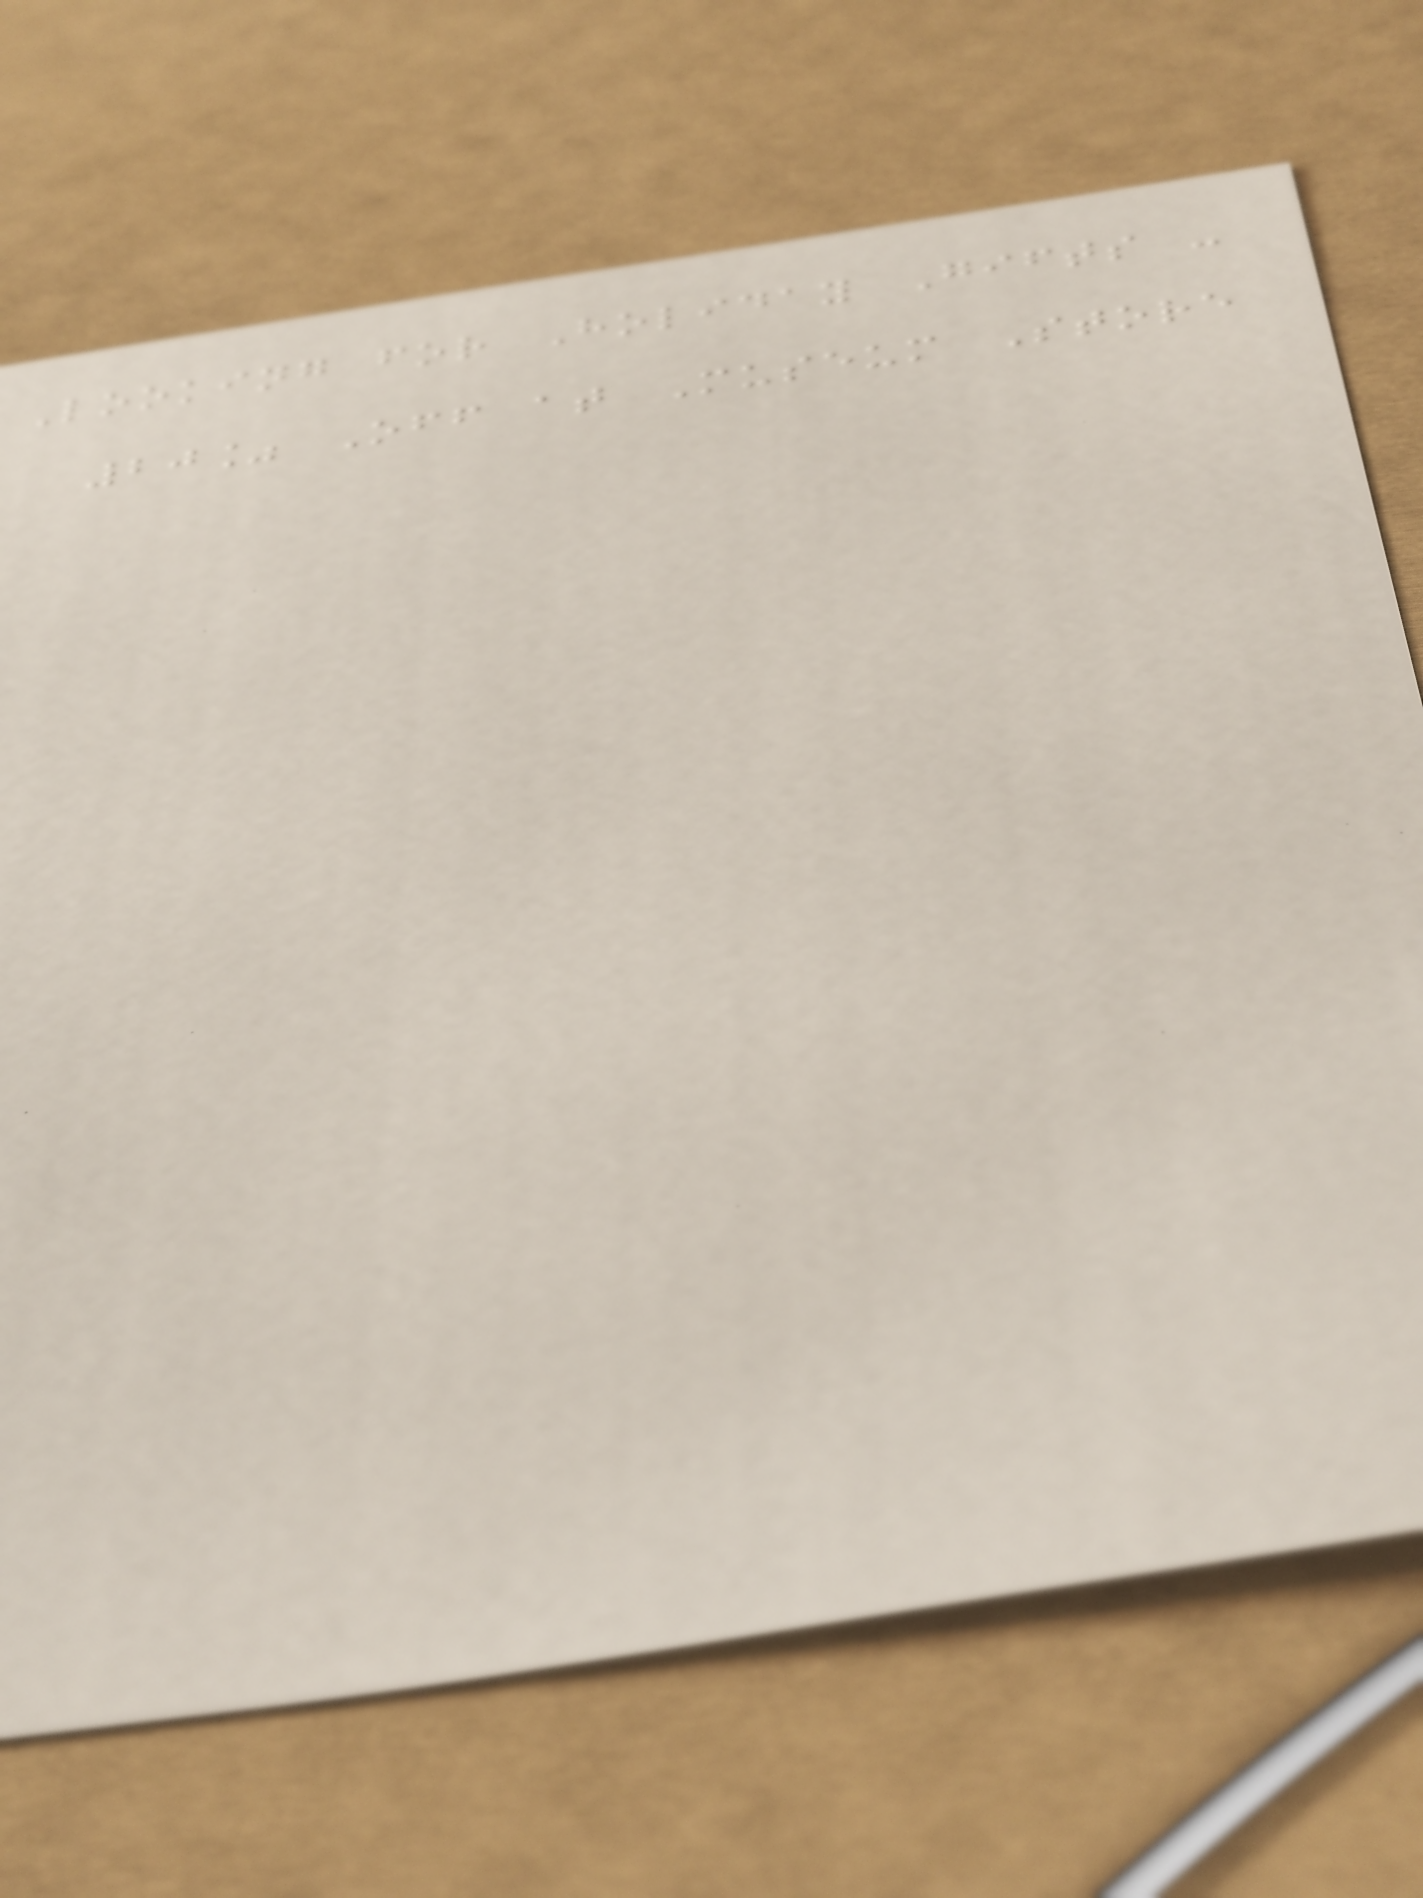Looking for Holiday Gifts -
20% Off at Museum Store
